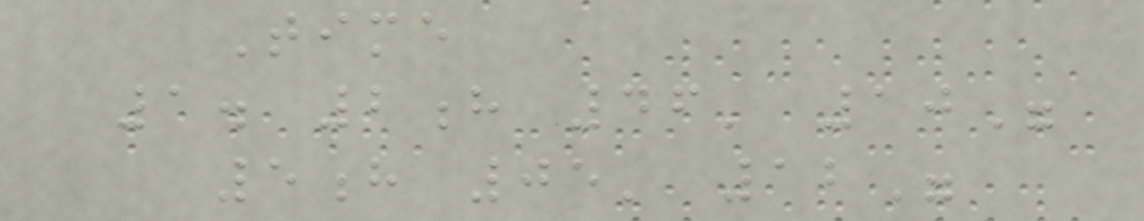Time
1. 2h 46' 10"
5h 05' 12"
